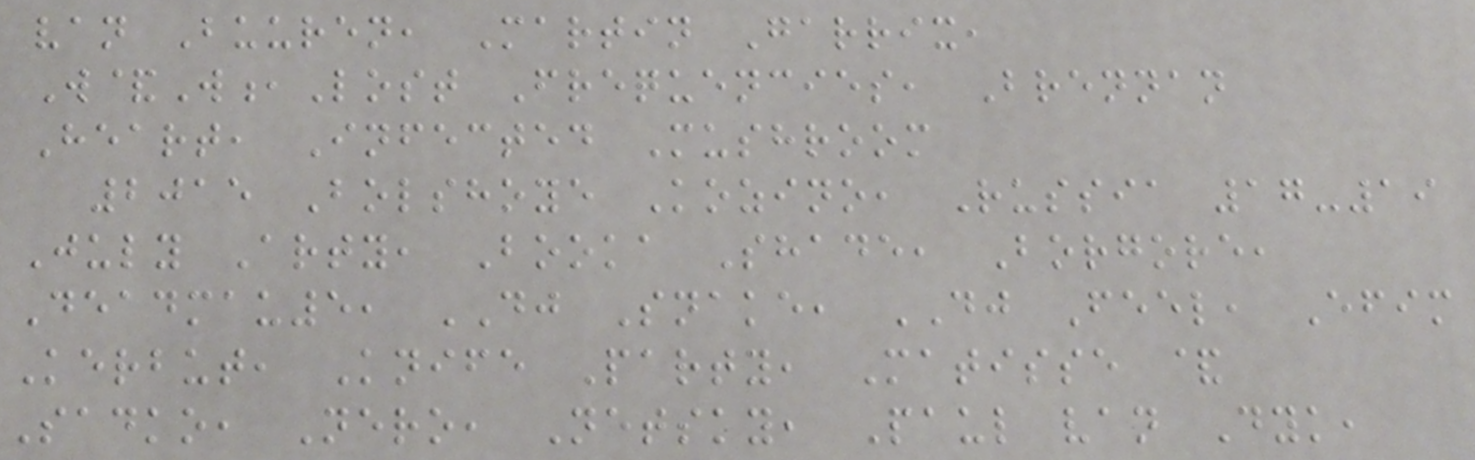van Buuren, Martin Garrix,
W&W,Lost Frequencies, Brennan
Heart, Infected Mushroom
2015 Bolshoye Kozino, Russia 17-19
July Arty, Booka Shade, Borgore,
Deadmau5, DJ Snake, DJ Feel, Efim
Kerbut, Knife Party, Matisse &
Sadko, Nero, Netsky, Paul van Dyk,
